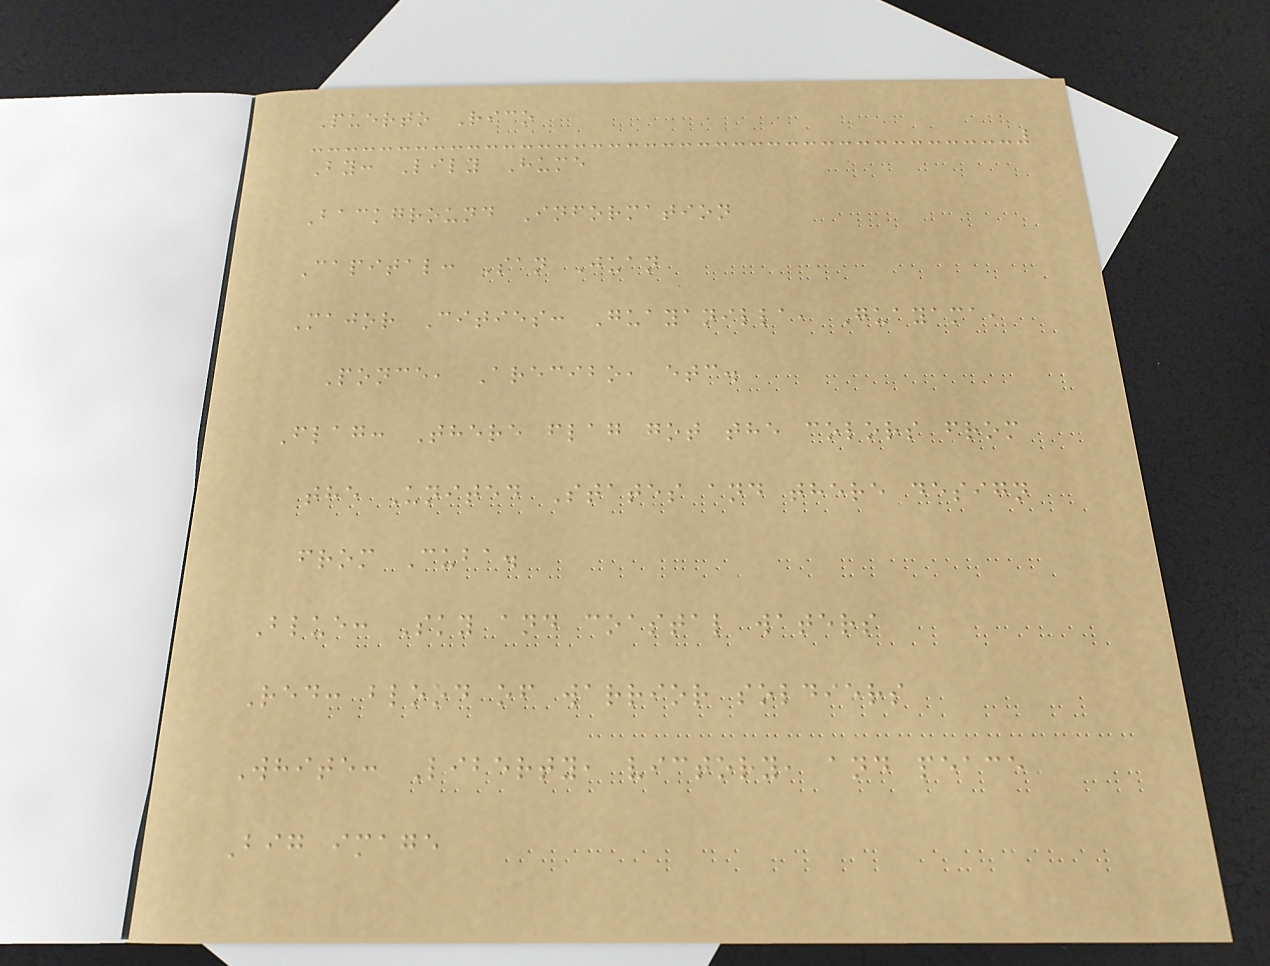Puerto Rico
By: Lily Hume
Background Information
Capital: San Juan
Major Cities: Guayanilla, Guayama,
Ponce, Arecibo, etc.
Flag: There flag got the colors from
the United States and there design
from Cuba.
Blue: Sky and coastal waters
Red: blood of warrior soldiers
White: Liberty, victory, and peace
Big image
